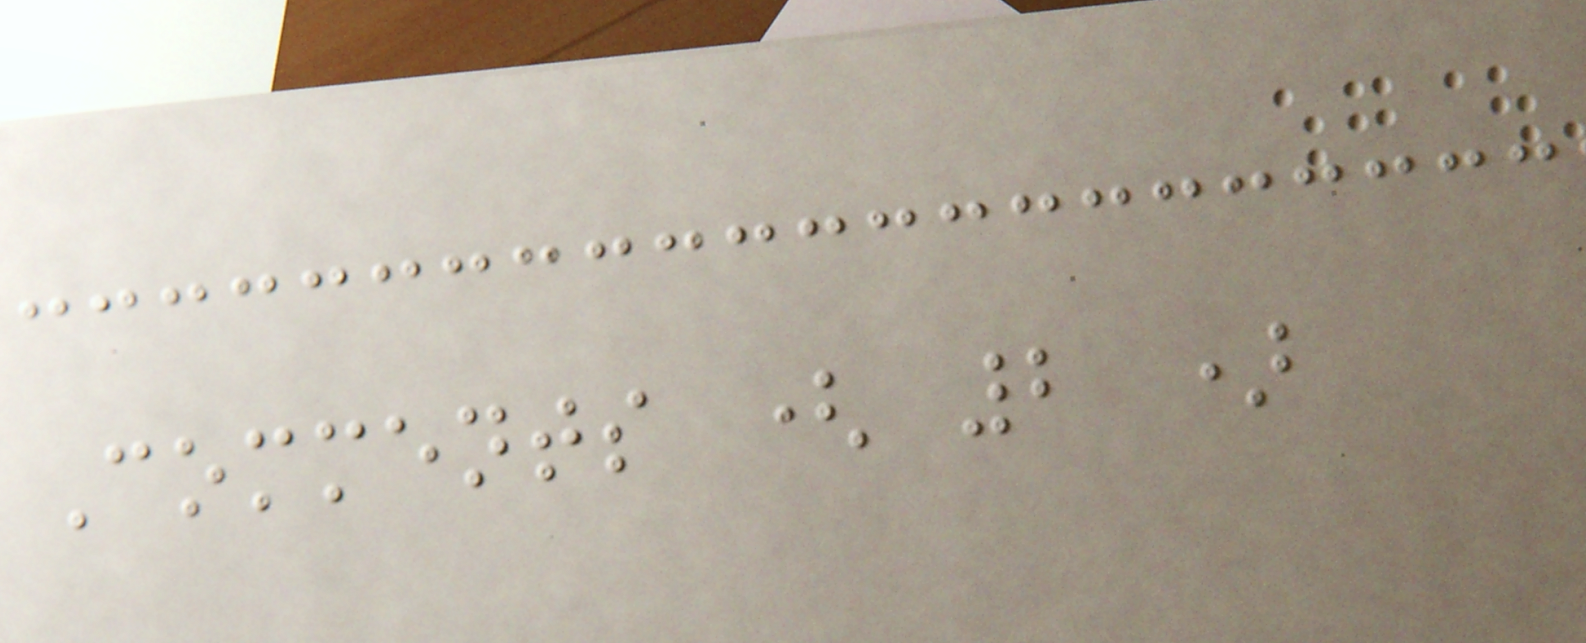Comments ( 2 )
